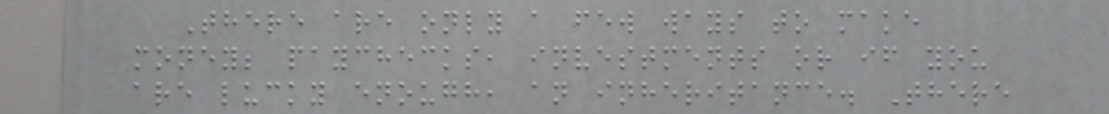There are only a few ways to make
money; paychecks, investments or if you
are lucky enough, an inheritance. There
